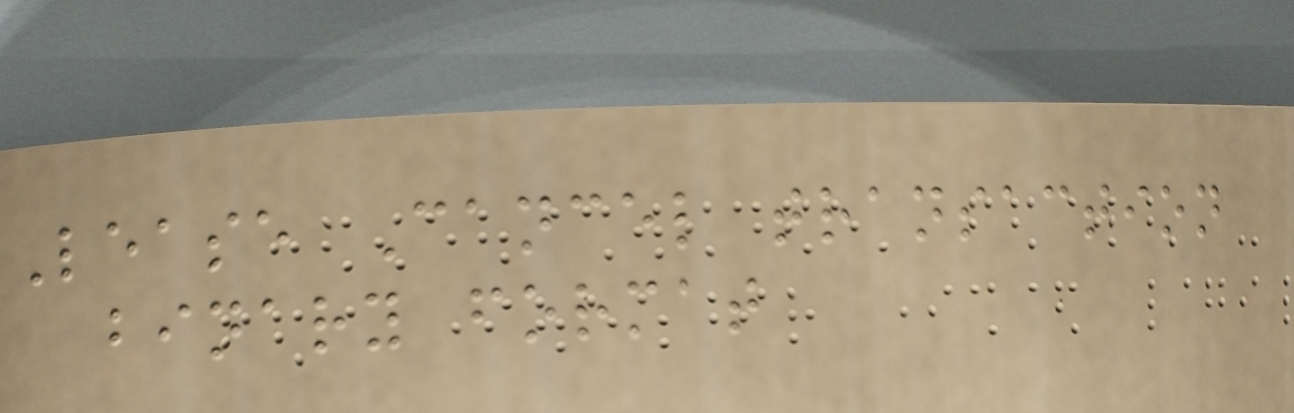Lease Cancel transaction
binary format
